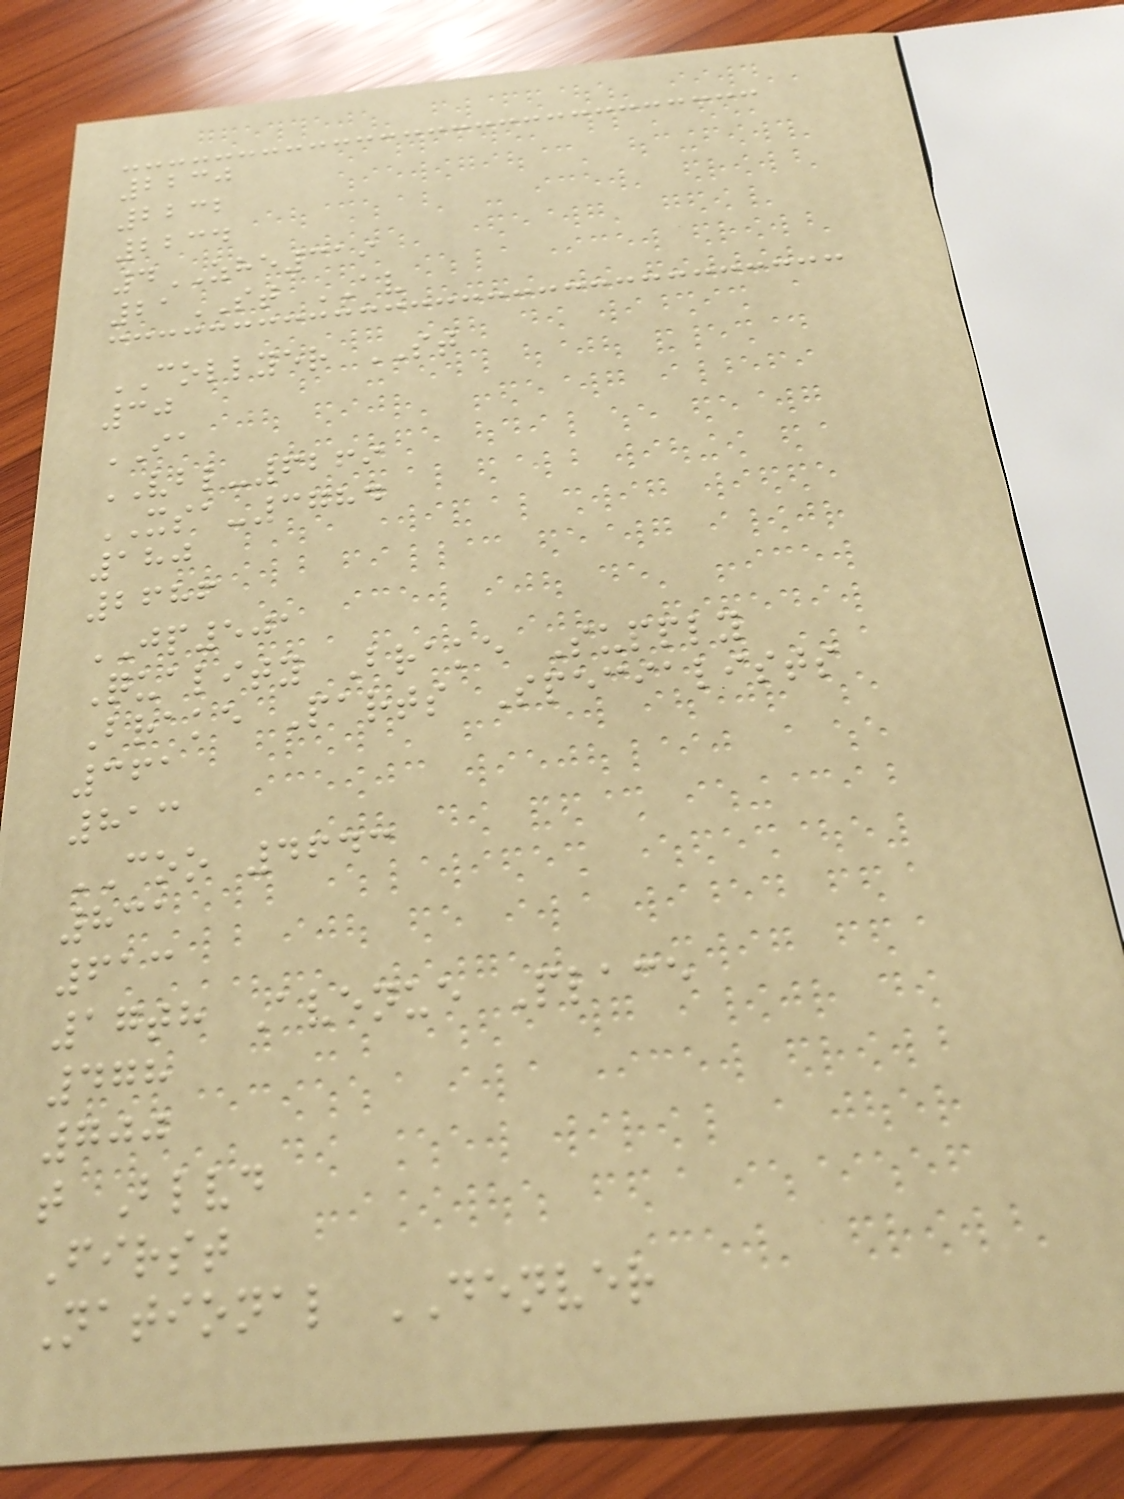2230
2232
2234
4ZHE319
21ST AV
COLLYER ST
30
IA
VBL-6269
XSA-3784
180
2686
JP501
Quality Brake Supply
Brake Parts Specialists
361
813
COO 4643
831
613
17th Avenue Place
478
700
t Blvd
First
National DENVER
